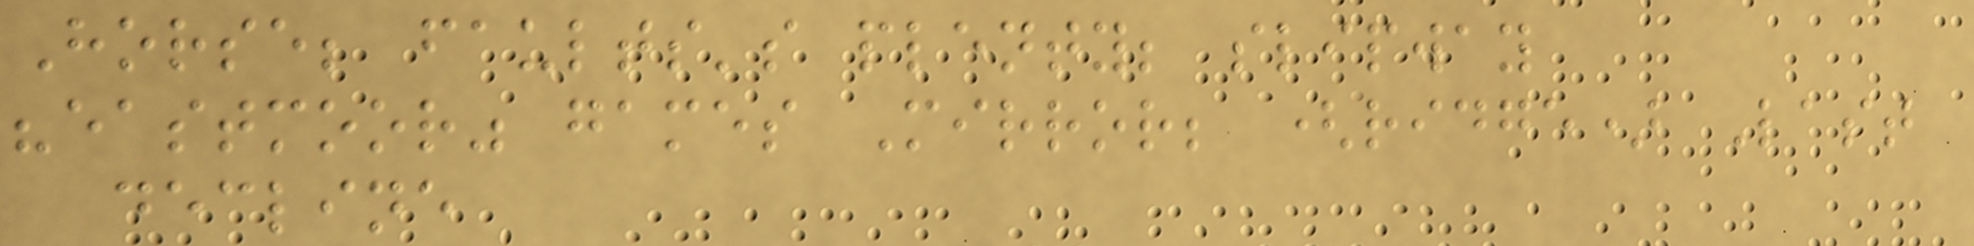Horse; faults's plenty; slipway
"eastmoor" games Mirror; (ridge) Last
decline
